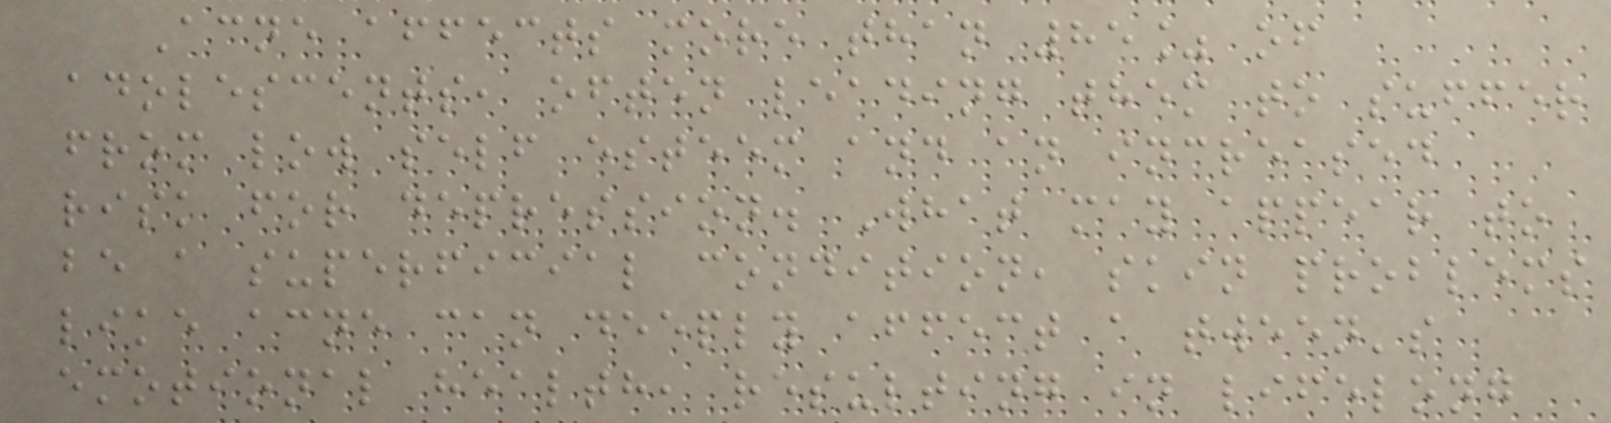Acne affects more than 85% of
adolescents, often leading them to suffer
from low self esteem and an increased
risk for depression. What may appear to
be a superficial condition, skin problems
like acne can deeply affect a tween's
emotional health, resulting in lifelong
